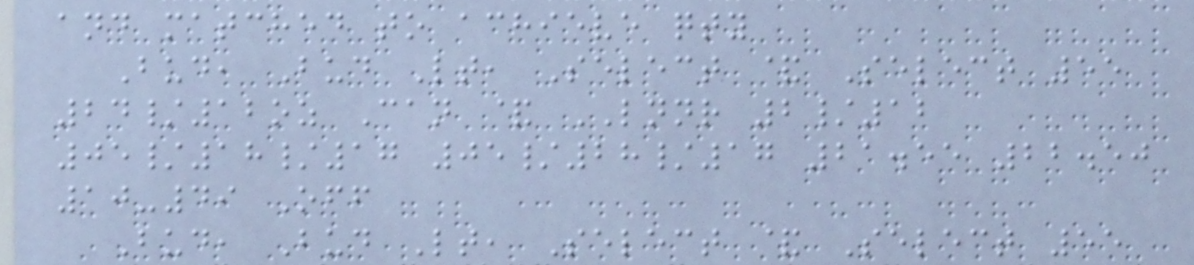and matched to achieve qty
Bud, Bud Lt, Select & Select 55
24/12oz Can & LNNR 2/12
05/18/17 05/28/17 21.55 22.50
10-49 Off
Bud, Bud Lt, Select & Select 55
